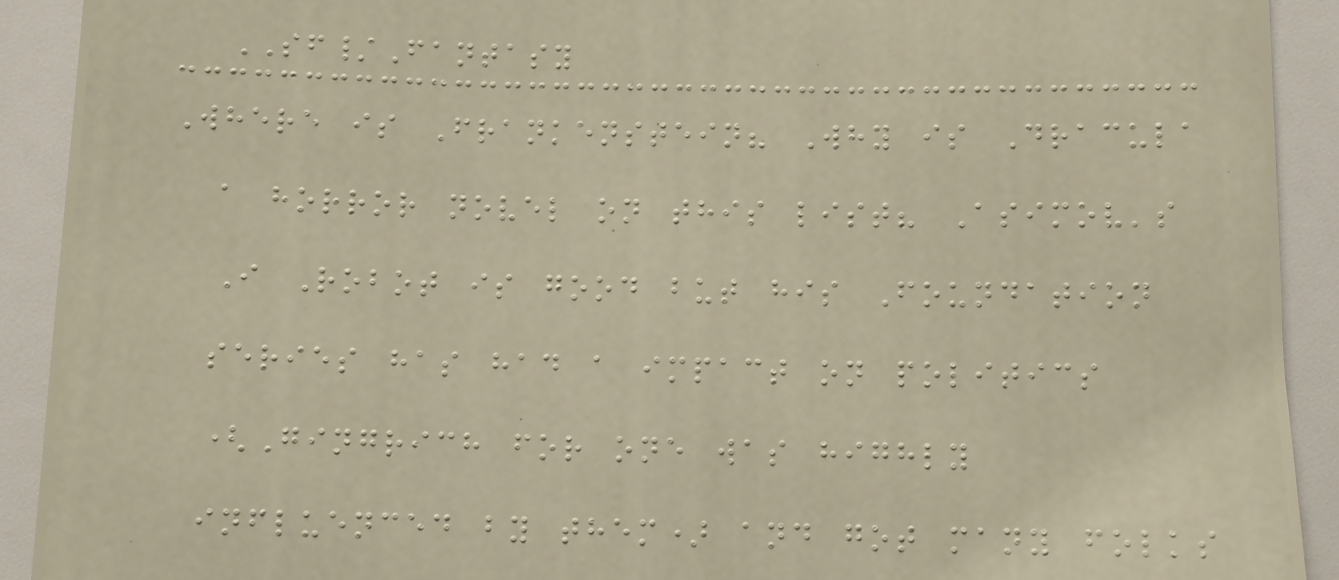SF/Fantasy
Where is Frankenstein? Why is Dracula
a horror novel on this list? Asimov's
I Robot is good but his Foundation
series has had a impact on politics
(Gingrich for one was highly
influenced by them) and got many folks
